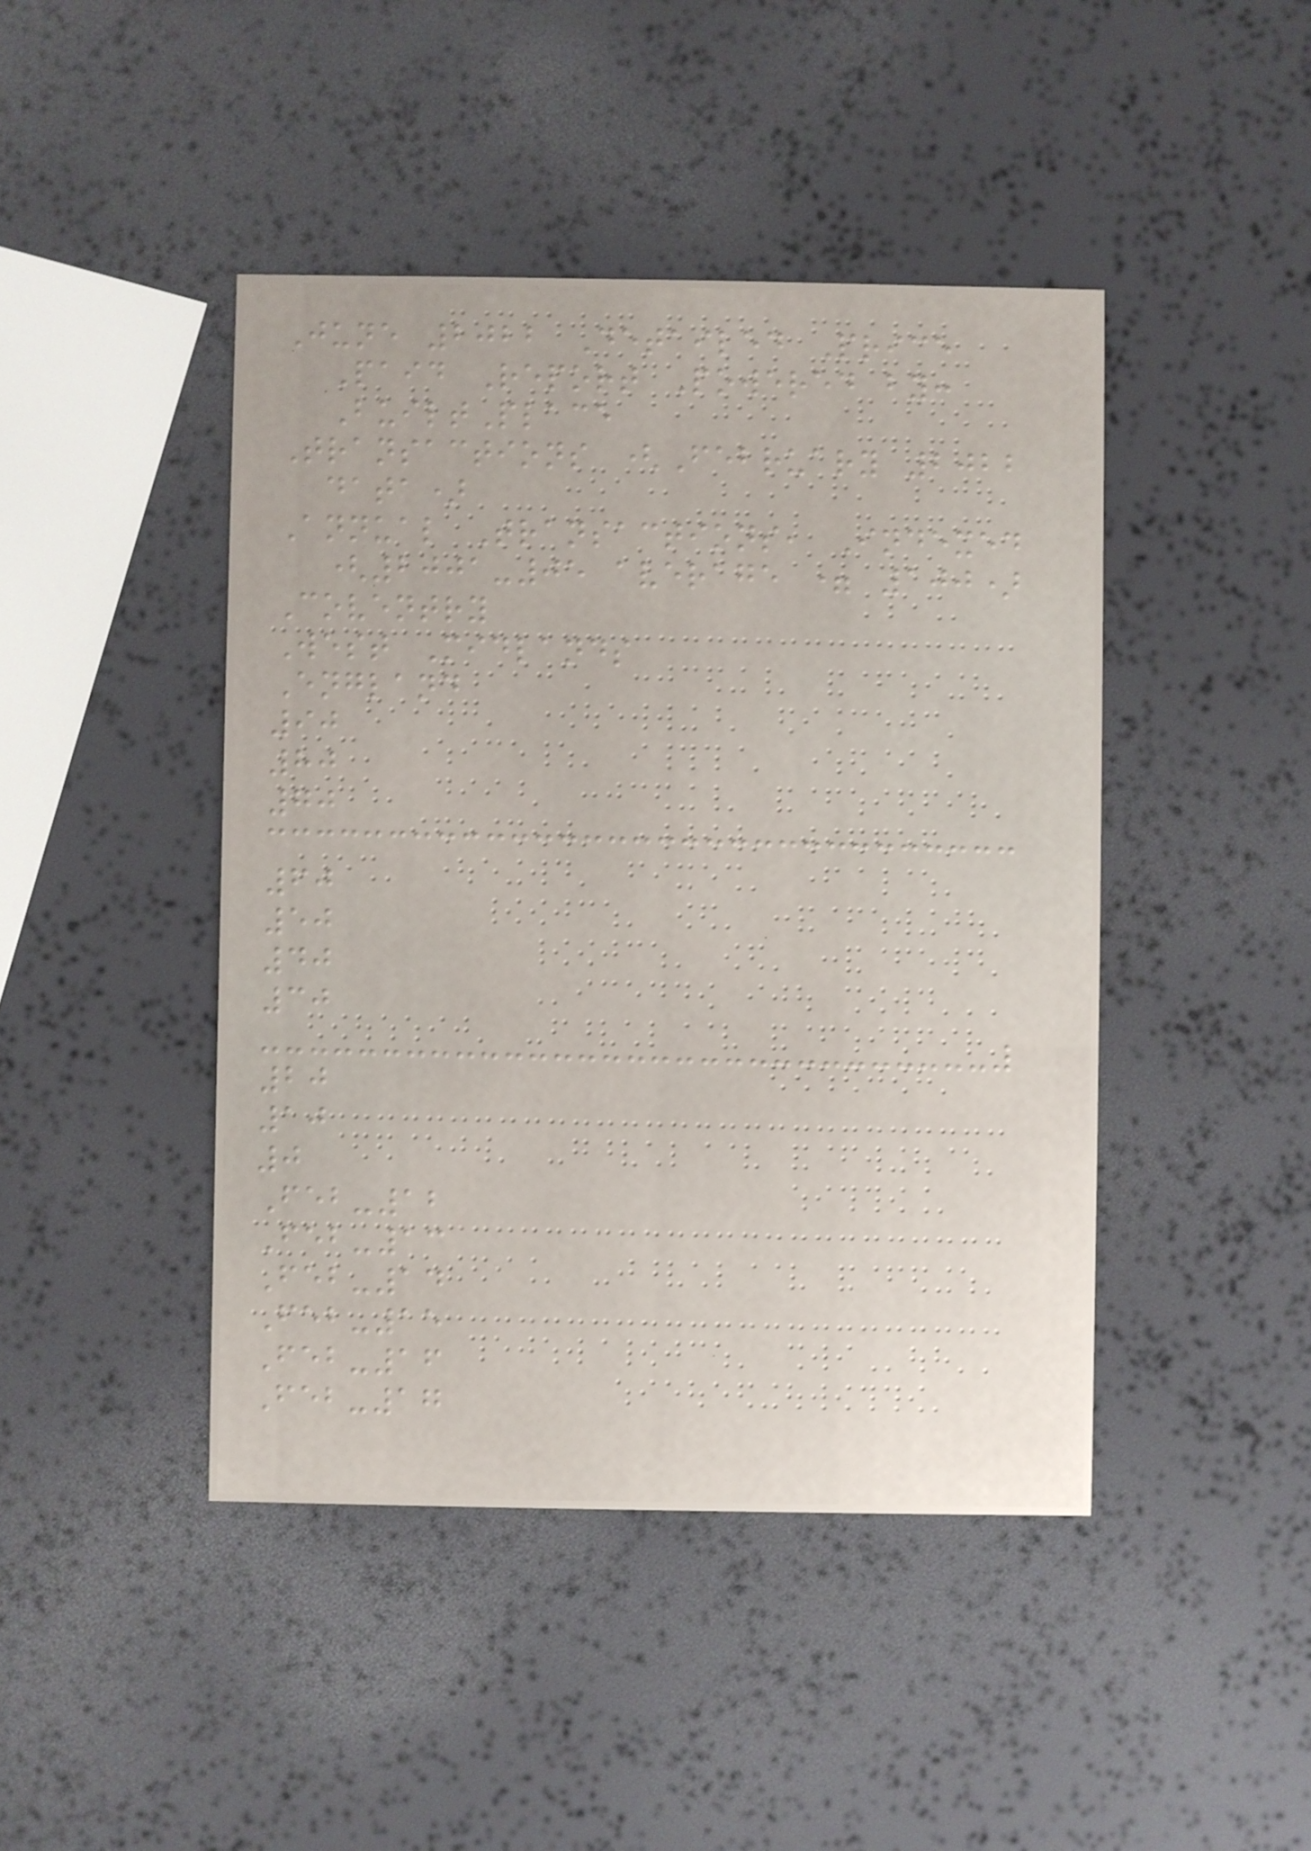June 2022 Detailed Price
Paid Report Powered by:
BuiltPlace
Transactions (February 2022
data)
Annual Transactions, Indexed
(2001-05 average = 100)
Coventry
West Midlands
England
90
80
70
60
50
40
30
20
10
0
Feb-12
Feb-13
Feb-14
Feb-15
Feb-16
Feb-17
